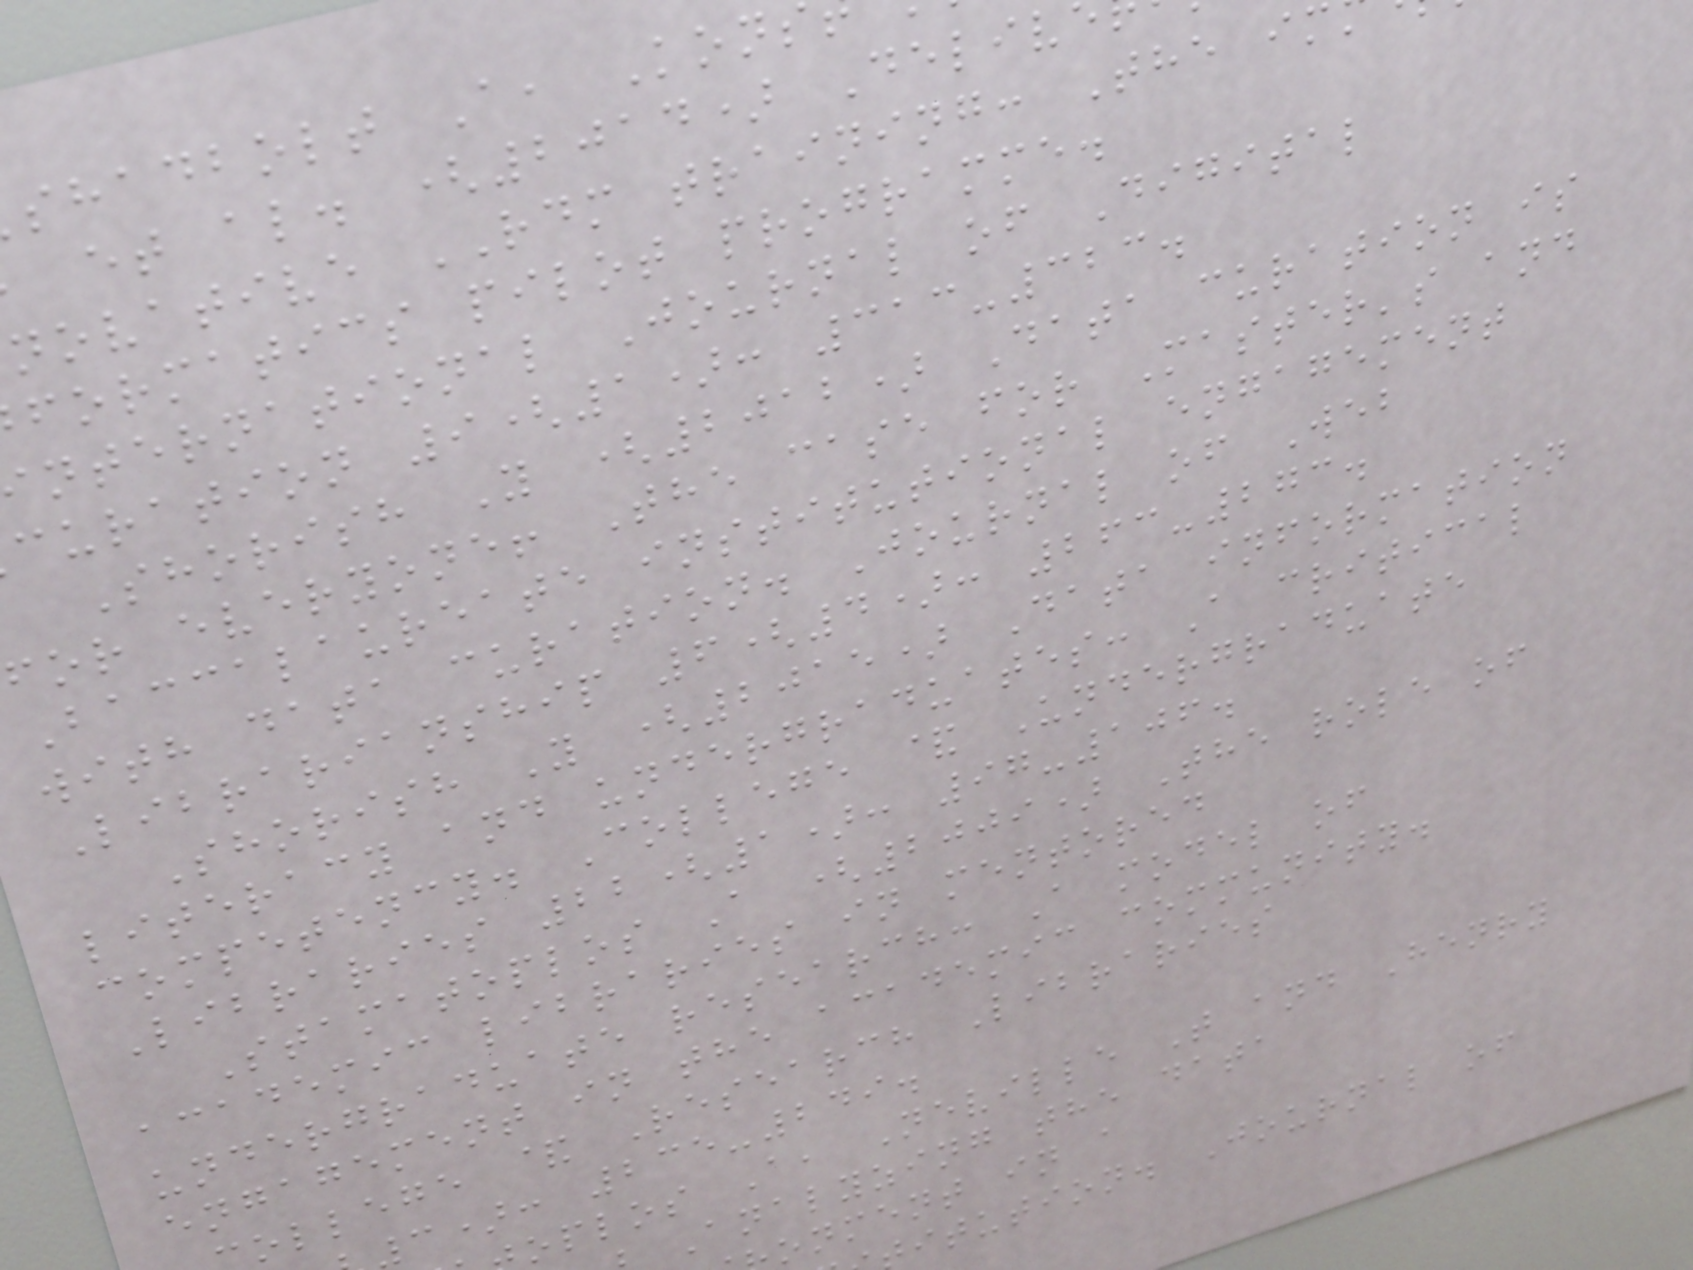shadbolt A, Kons
et al. (2014) Deliv
novative RDM training: The im
formatics pilot programme.
nternational Journal of Digital
curation 9(1): 313-323.
Shorish Y (2012) Data curation is
for everyone! The case for Master's and
Baccalaureate institutional engagement
with data curation. Journal of Web
Librarianship 6(4): 263-273.
Shorish Y (2015) Data information
literacy and undergraduates: A critical
competency. College & Undergraduate
Libraries 22(1): 97-106.
Stamatoplos A (2009) The role of
academic libraries in mentored
undergraduate research: A model of
engagement in the academic community.
ollege & Research Libraries
c): 235-249.
oplos A, Neville T and Henry
Analyzing the data
onment in a
itution. Journal of
